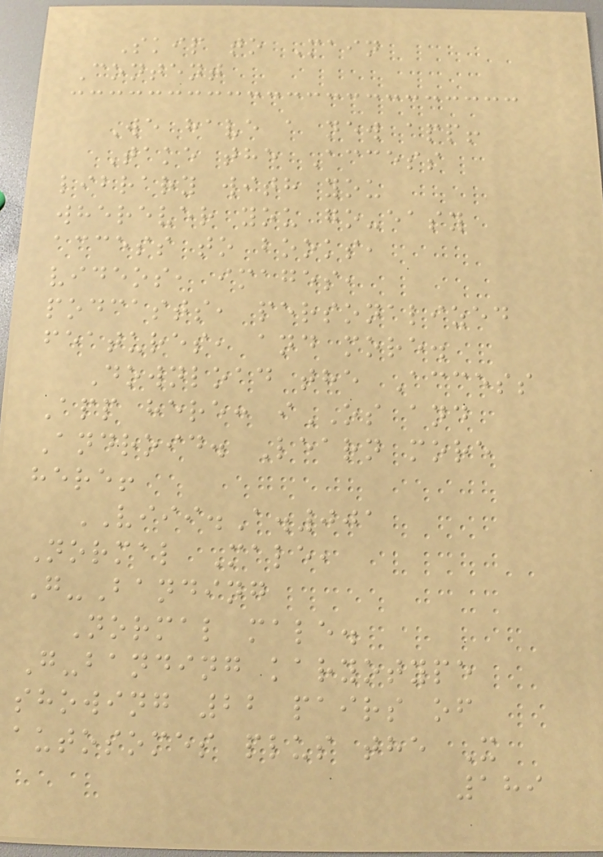Skip to Main
Content
We have a new app!
Take the Access
library with you
wherever you go-easy
access to books,
videos, images,
podcasts, personalized
features, and more.
Download the Access
App here: iOS and
Android. Learn more
here!
VIII.A.001
Normal Male,
G-Banding
Normal male.
G-banding karyotype
showing 22 pairs of
autosomes plus the X
189
